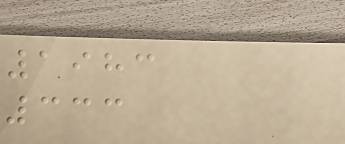1983
333
